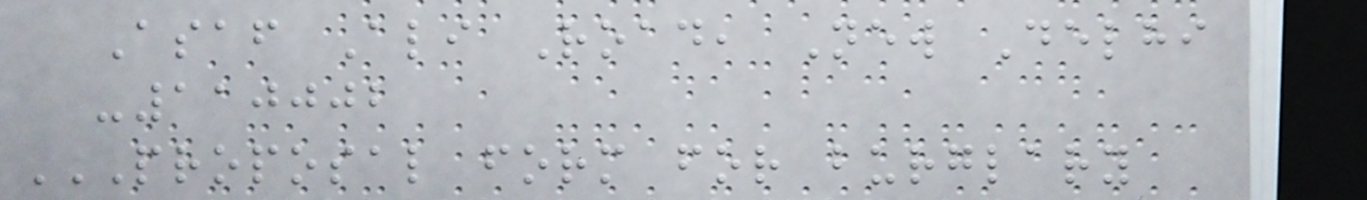Asaf Ali Road, New Delhi
-110002
PROPOSAL FORM FOR BURGLARY
